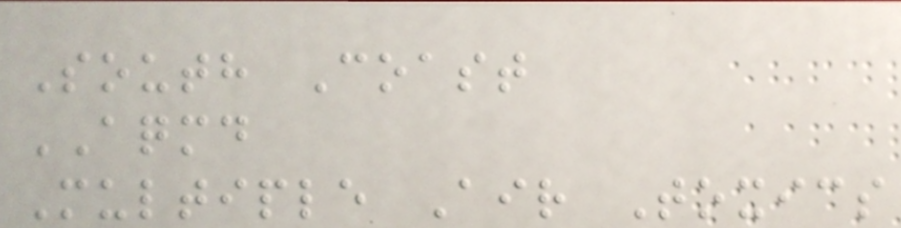South Coast
AQMD
Multiple Air Toxics
